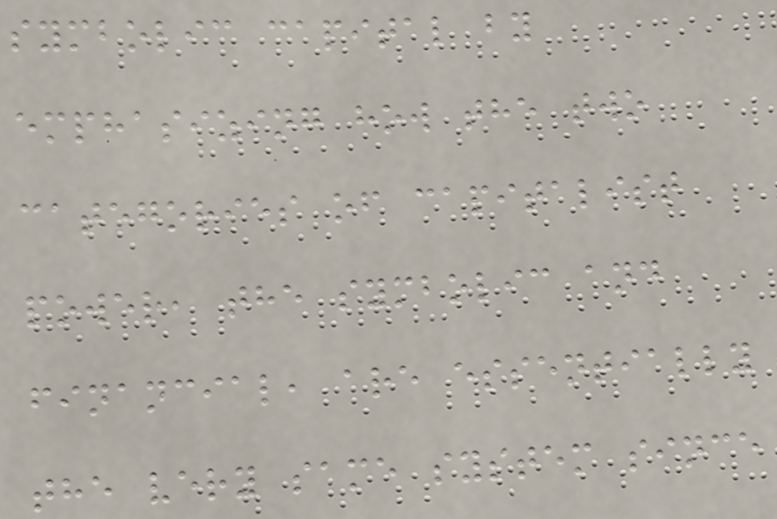symbolic capital by
emphasizing how the two
categories of capitalist
power, the symbolic and
financial, are essentially
the very same system since
